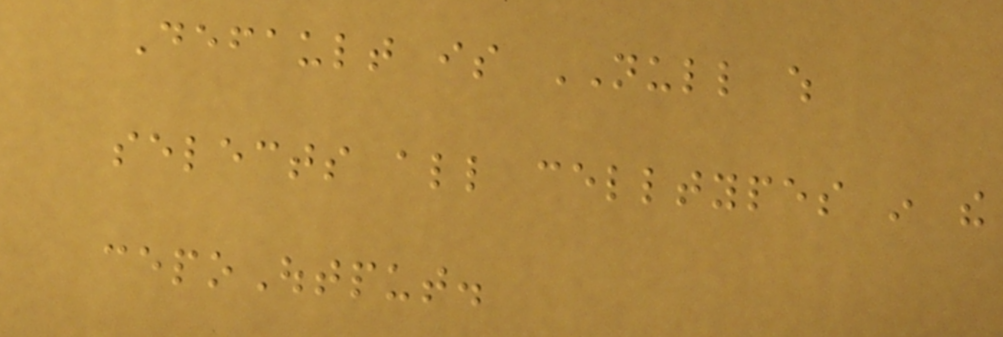Default is NULL which
selects all celltypes in the
cepoOutput.
